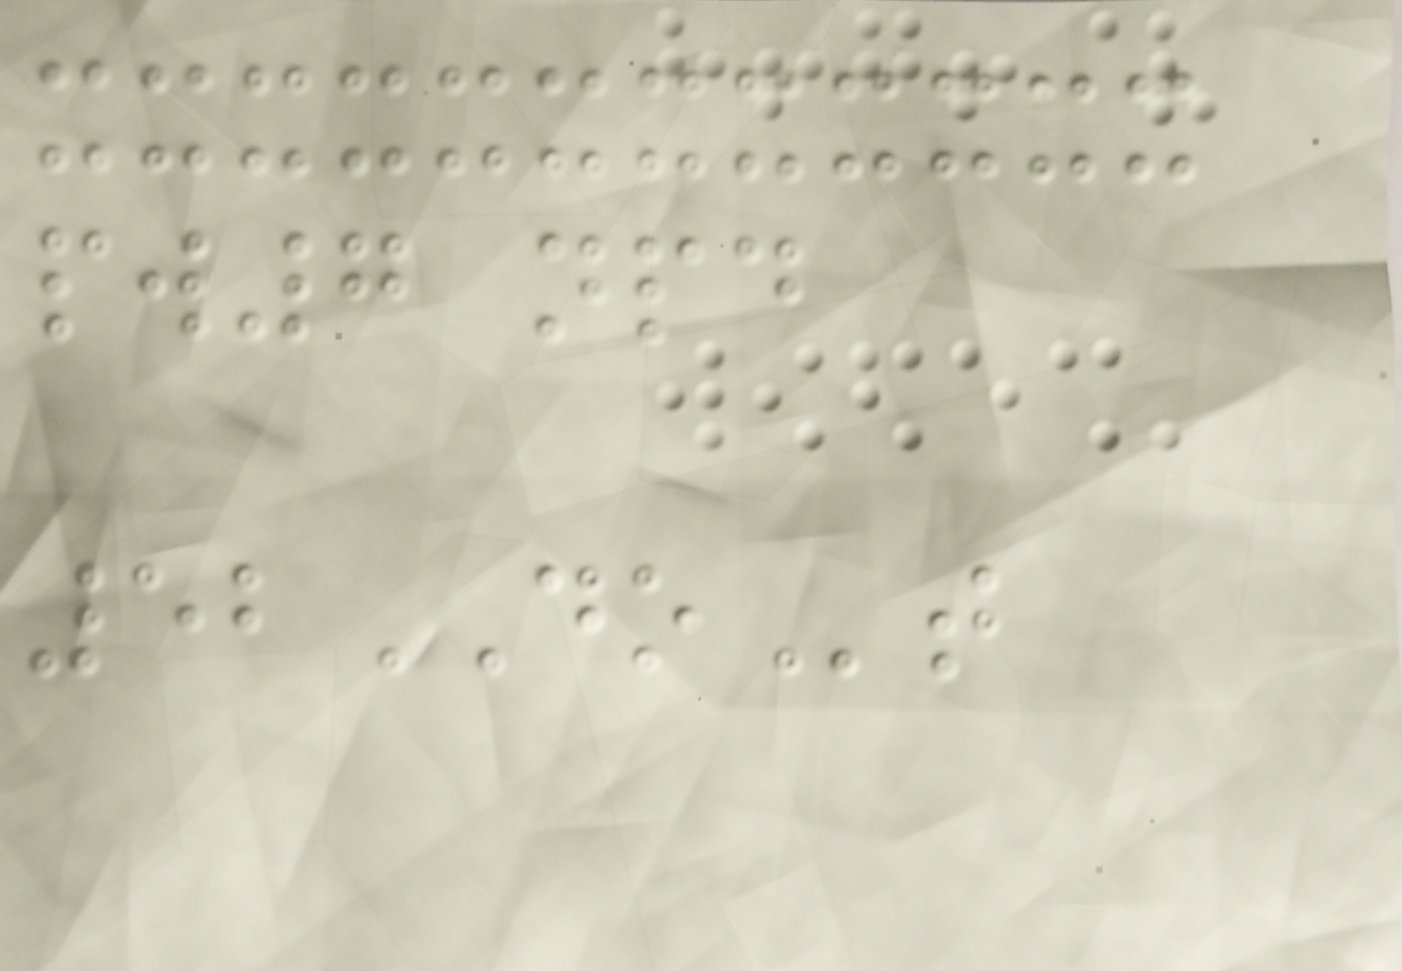pw7 npd
52DOt
